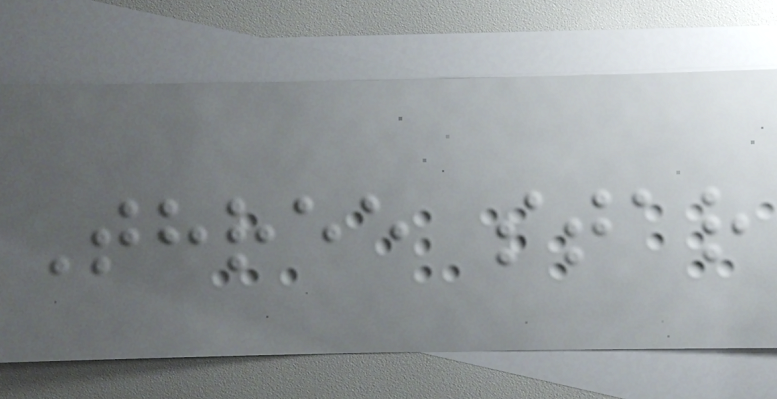Three star
